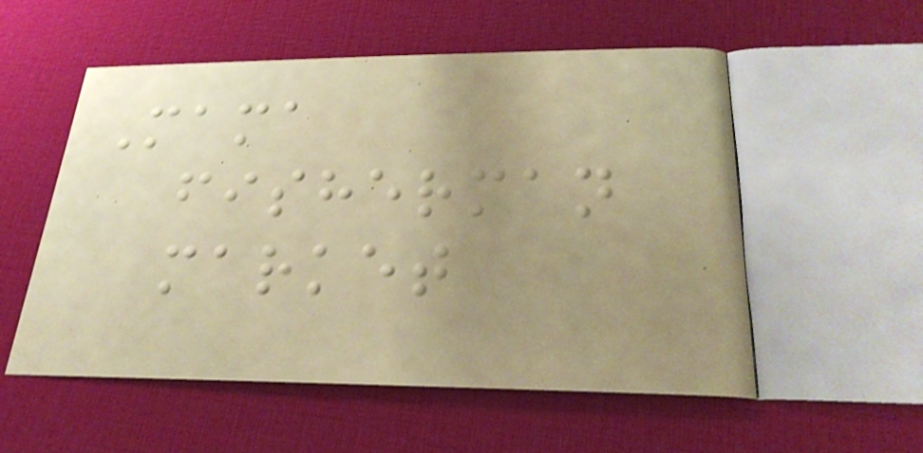Mama
fisherman
market
